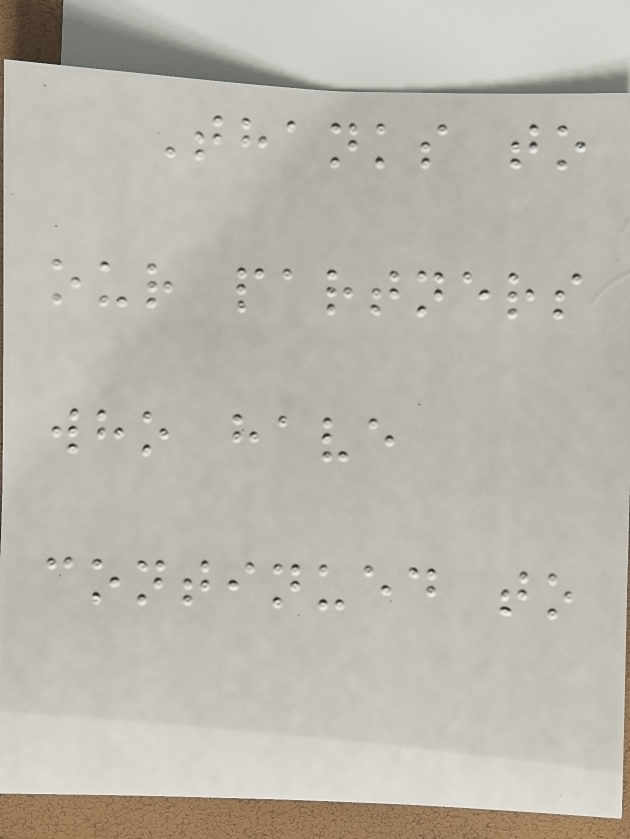Thanks to
our partners
who have
continued to
